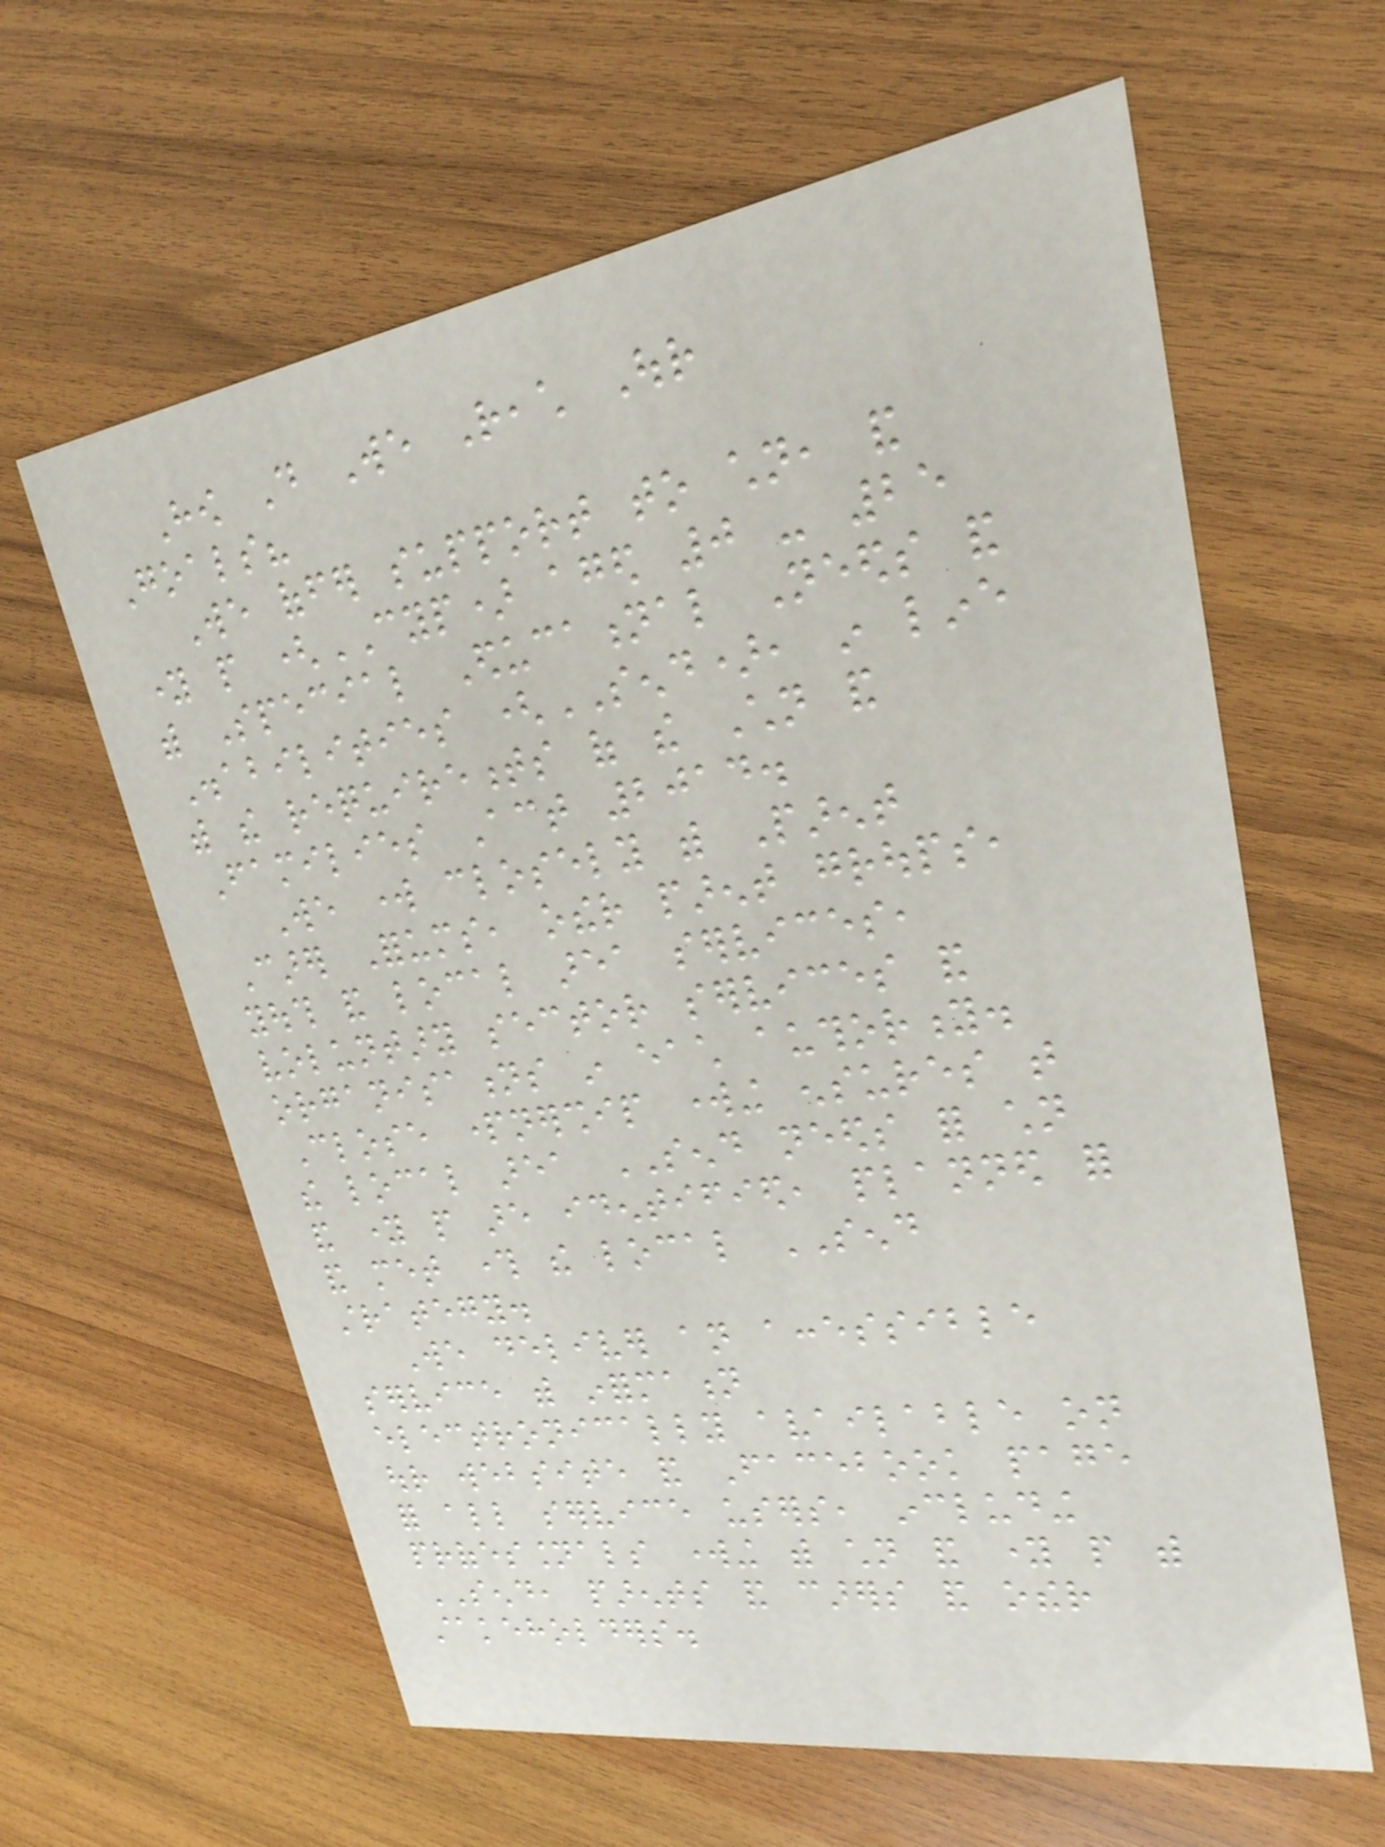How Do We Reach Our
Goals?
We offer support to children, and
young people (CYP) aged 0 - 25
with Special Educational Needs and
Disabilities (SEND), in line
with the requirements of the Children and
Families Act 2014.
We work closely with Parent
Carer Forums, other parent groups,
youth and local area services,
voluntary sector services and
organisations in each authority.
Close partnership working ensures that
the local area SEND needs for children
and young people are identified, planned for
and met through the local SEND
strategy.
We deliver an accessible
service with information
electronically available on
our website and Facebook page
for all service users, including
professionals working with children and young people with
SEND, parents and carers and other
stakeholders.
